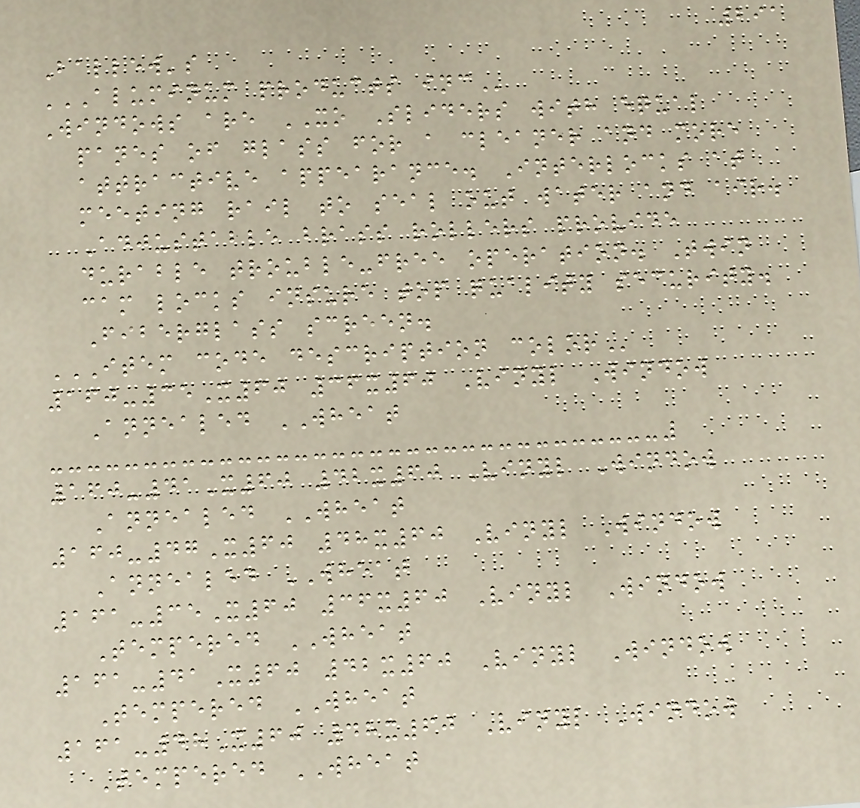291
Ballew's
ALUMINUM PRODUCTS INC
Windows are XO Sliders with equal
panes of glass for a cleaner and more
attractive appearance. Interlocks at
meeting rail to seal out water and air.
Adjustable brass rollers provide
durable trouble-free operation. Twin
cam locks insure top quality security.
Fiberglass screen.
ITEM CODE DESCRIPTION COLOR
160-35X60 36x60 Vinyl Window
Annealed WHEAT
160-41X60 42x60 Vinyl Window
Annealed WHEAT
160-47X60 48x60 Vinyl Window
Annealed WHEAT
161-35X60 36x60 Vinyl Window
Tempered WHEAT
161-41X60 42x60 Vinyl Window
Tempered WHEAT
161-48X60 48x60 Vinyl Window
Tempered WHEAT
